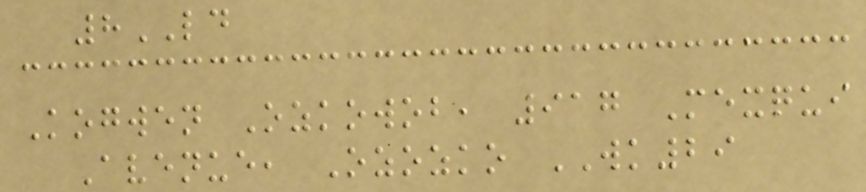8LD
Kogwen Ozkowob, 917 Mexqui
Avenue, Ozozko WK29
